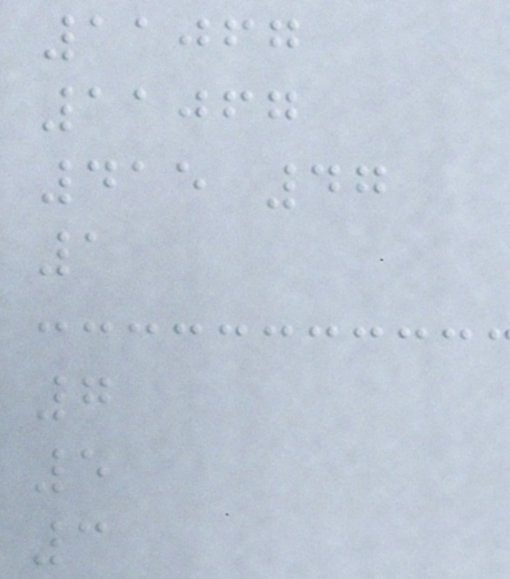11067
11067
415 47
1
7
5
3
